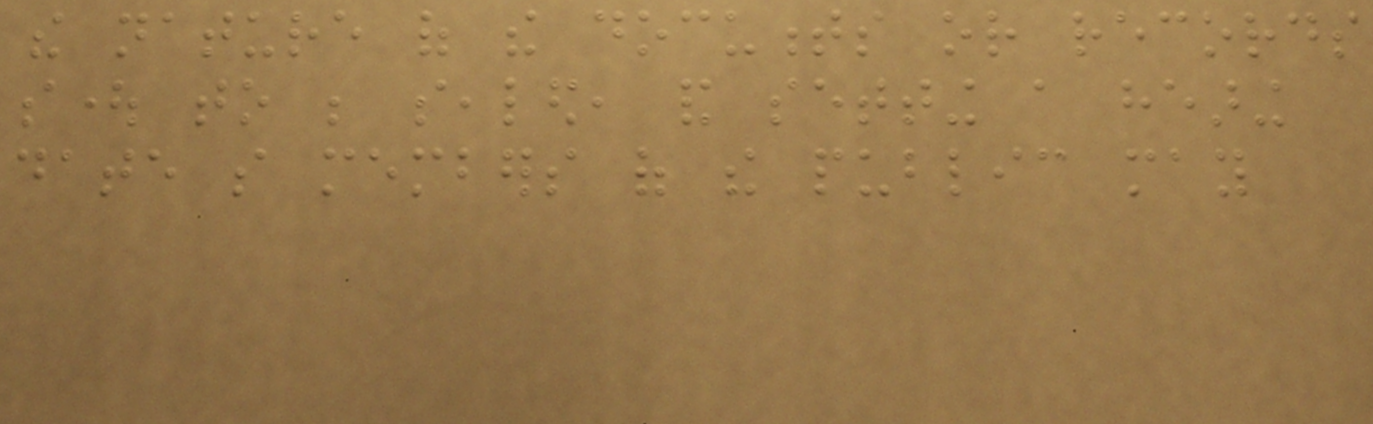the nature of the documents or records
sought to be sealed, and setting a hearing
date so members of the public may
